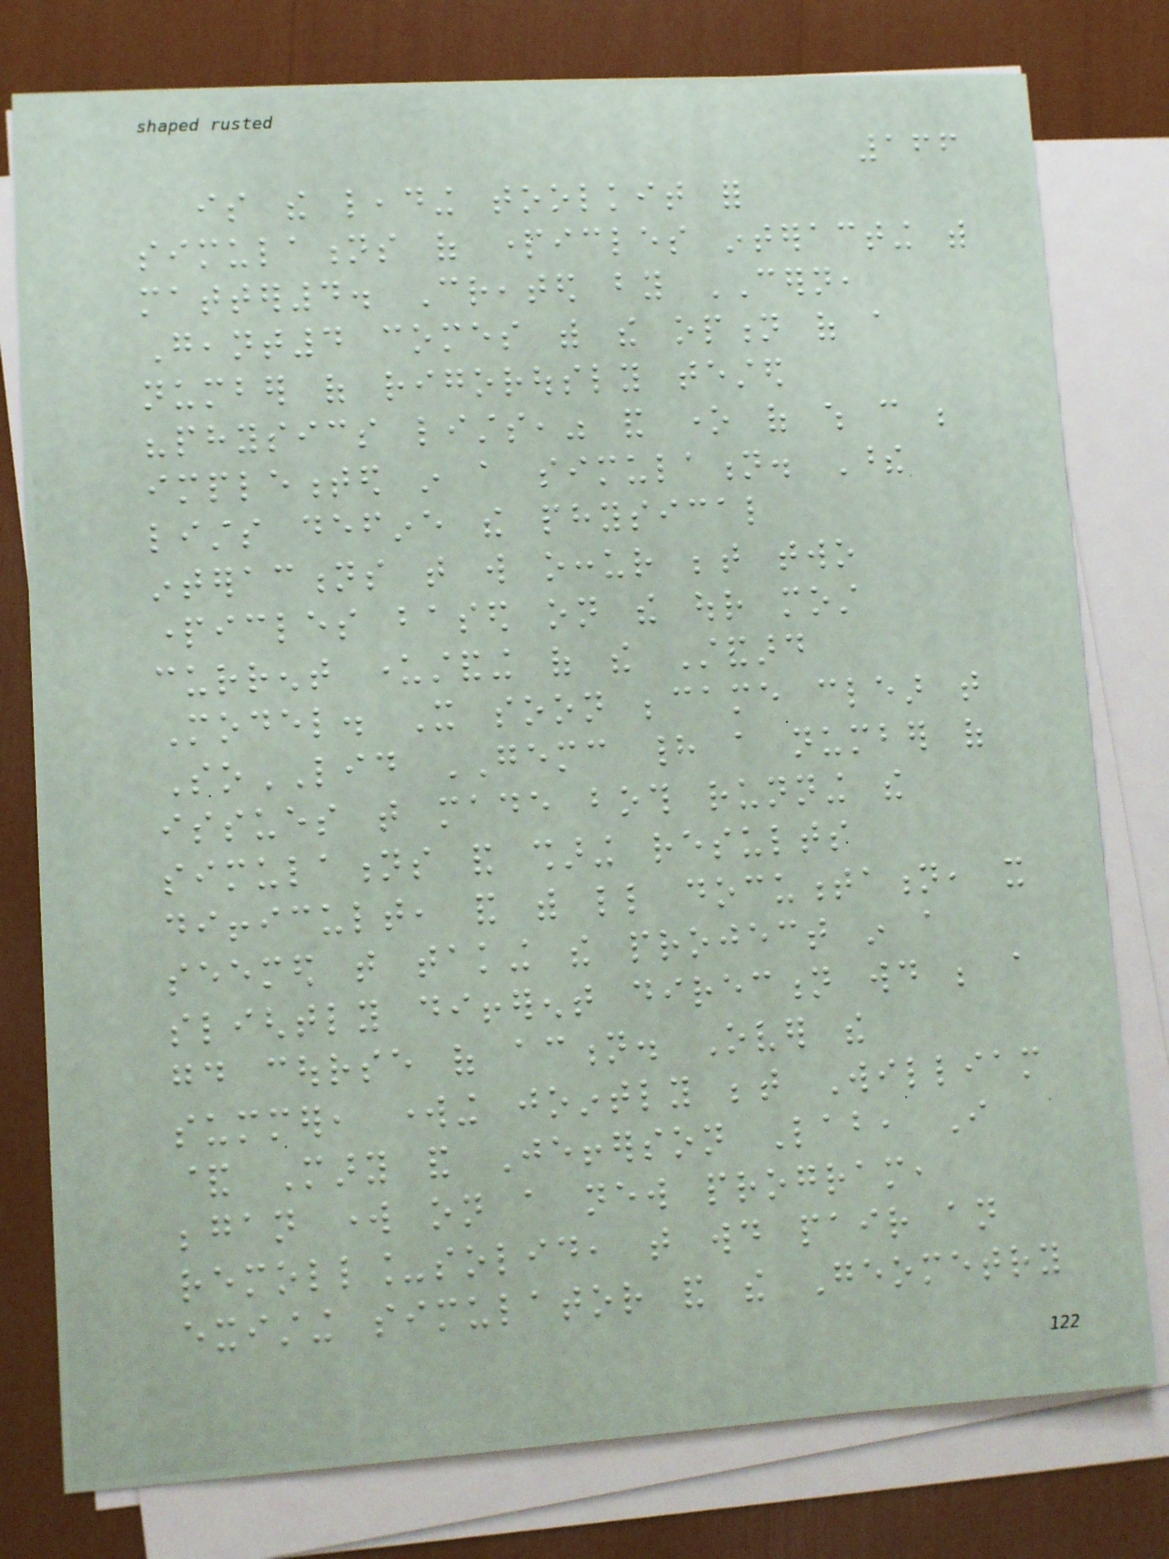166
is the leading toolkit for
simulations of particles interacting with
matter4. Created by CERN,
Geant4 comes with the option of a
number of rigorously tested
"physics lists," and one of which can be
implemented in a simulation. These
lists define the physical
interactions that will occur between two
particles based on the our most
current understanding of the Standard
Model. It soon became clear that
SoLID GEMC had a number of
issues that made both running the
simulations and sharing results
difficult, and with little documentation, it
seemed that taking the project in a
slightly different direction would be a
good course of action. Over the
summer, working jointly between William
& Mary and Jefferson Lab, I
began work on a new program,
remoll_solid, that would pair an
existing simulator and the Geometry
